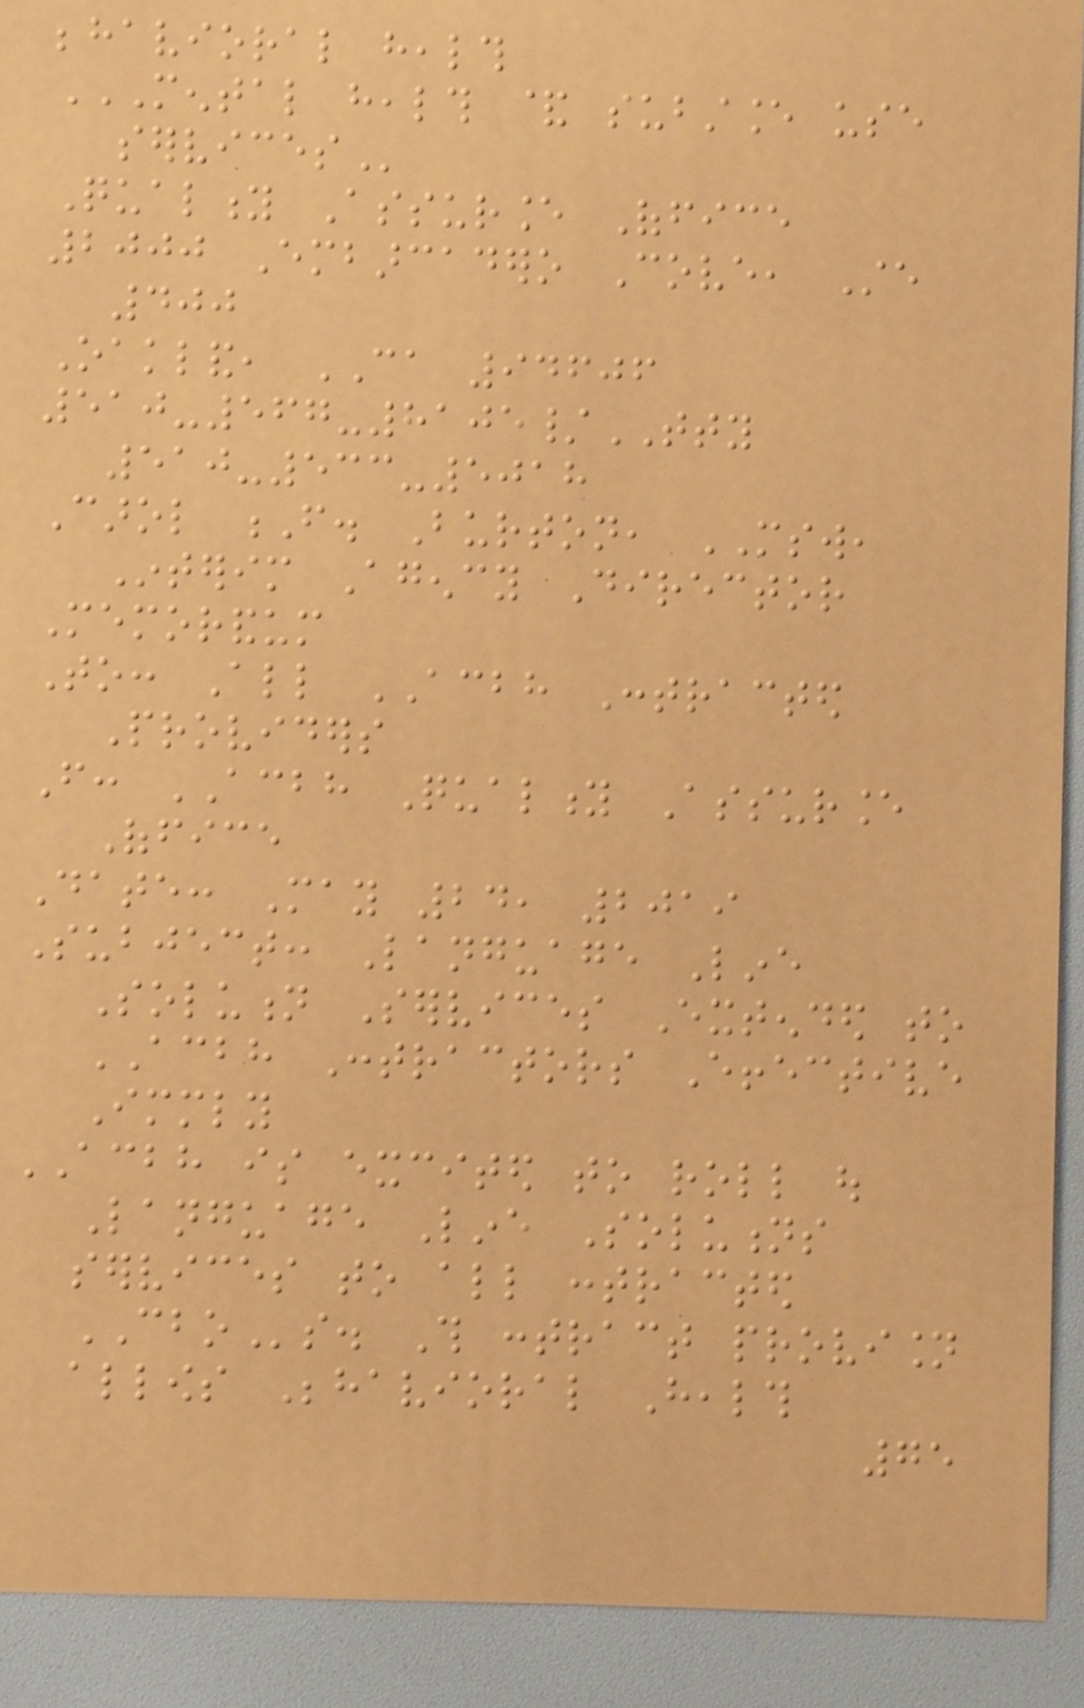behavioral health
MENTAL HEALTH & SUBSTANCE USE
SERVICES
Quality Assurance Office
2000 Embarcadero Cove, Ste
400
Oakland, CA 94606
510-567-8105/TTY
510-533-5018
Carol F. Burton, MSW,
Interim Agency Director
Memorandum
To: All ACBH Contracted
Providers
From: ACBH Quality Assurance
Office
Date: May 24, 2019
Subject: Language Line
Solution Services Extended to
ACBH Contractors Effective
Immediately
ACBH is excited to roll out
Language Line Solutions
services to all contracted
CBOs. This contract provision
allows Behavioral Health
75
